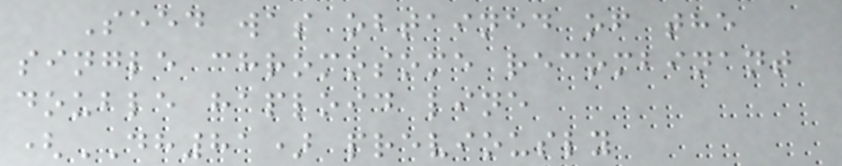Seed was obtained of the
single chromosome recombinant
double haploid line
(DH81) previously
